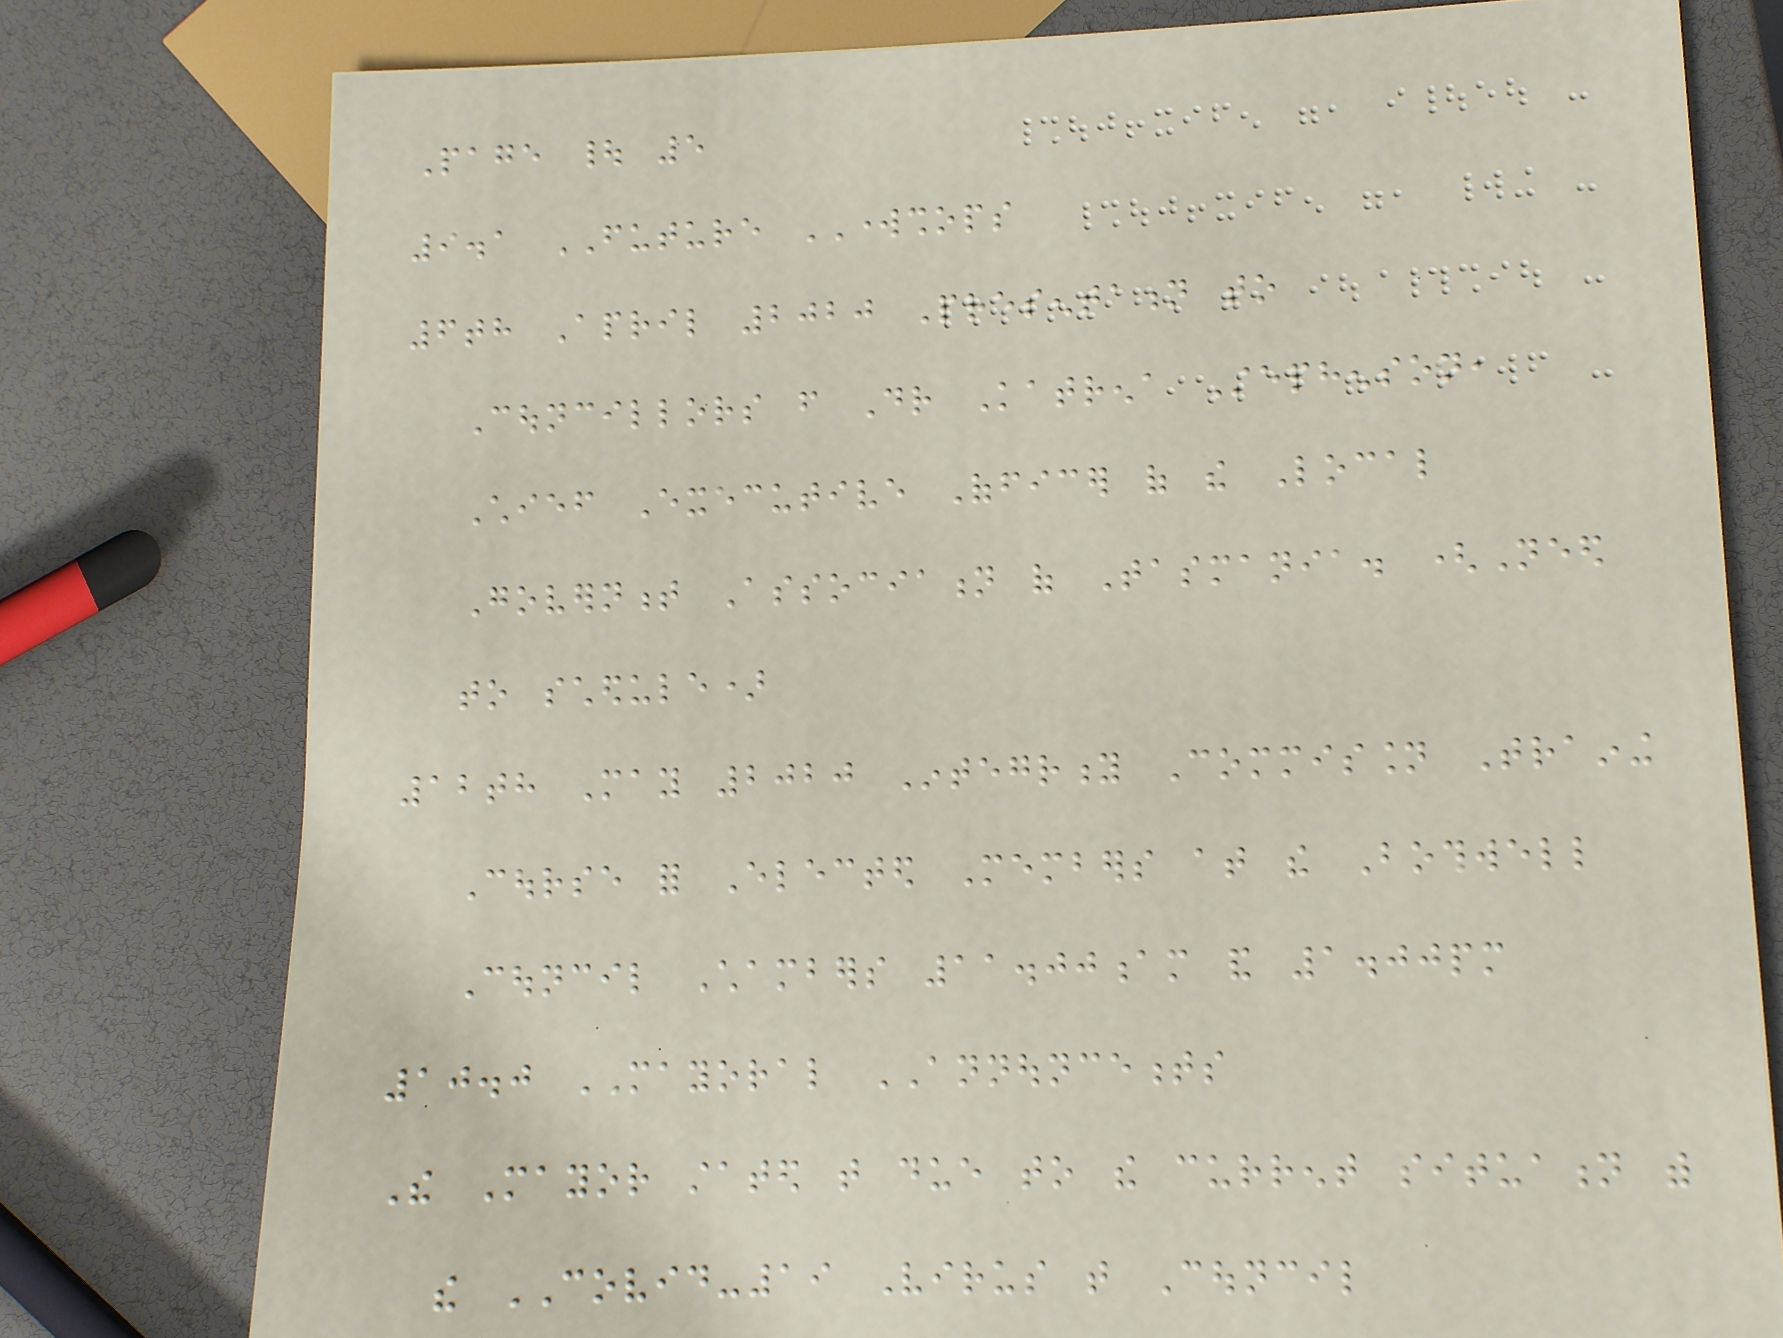Page | 5
9.1 FUTURE WORKSHOPS
6th April 2020 Presentation to
Councillors from Dr Katrena Stephenson,
Chief Executive Officer of the Local
Government Association of Tasmania. (Need
to schedule)
12th May 2020 Integrity Commission Training
Course for Elected Members at the Bothwell
Council Chambers 11.00am and 1.00pm
10.0 MAYORAL ANNOUNCEMENTS
The Mayor stated that due to the current situation with
the COVID-19 Virus that Council
